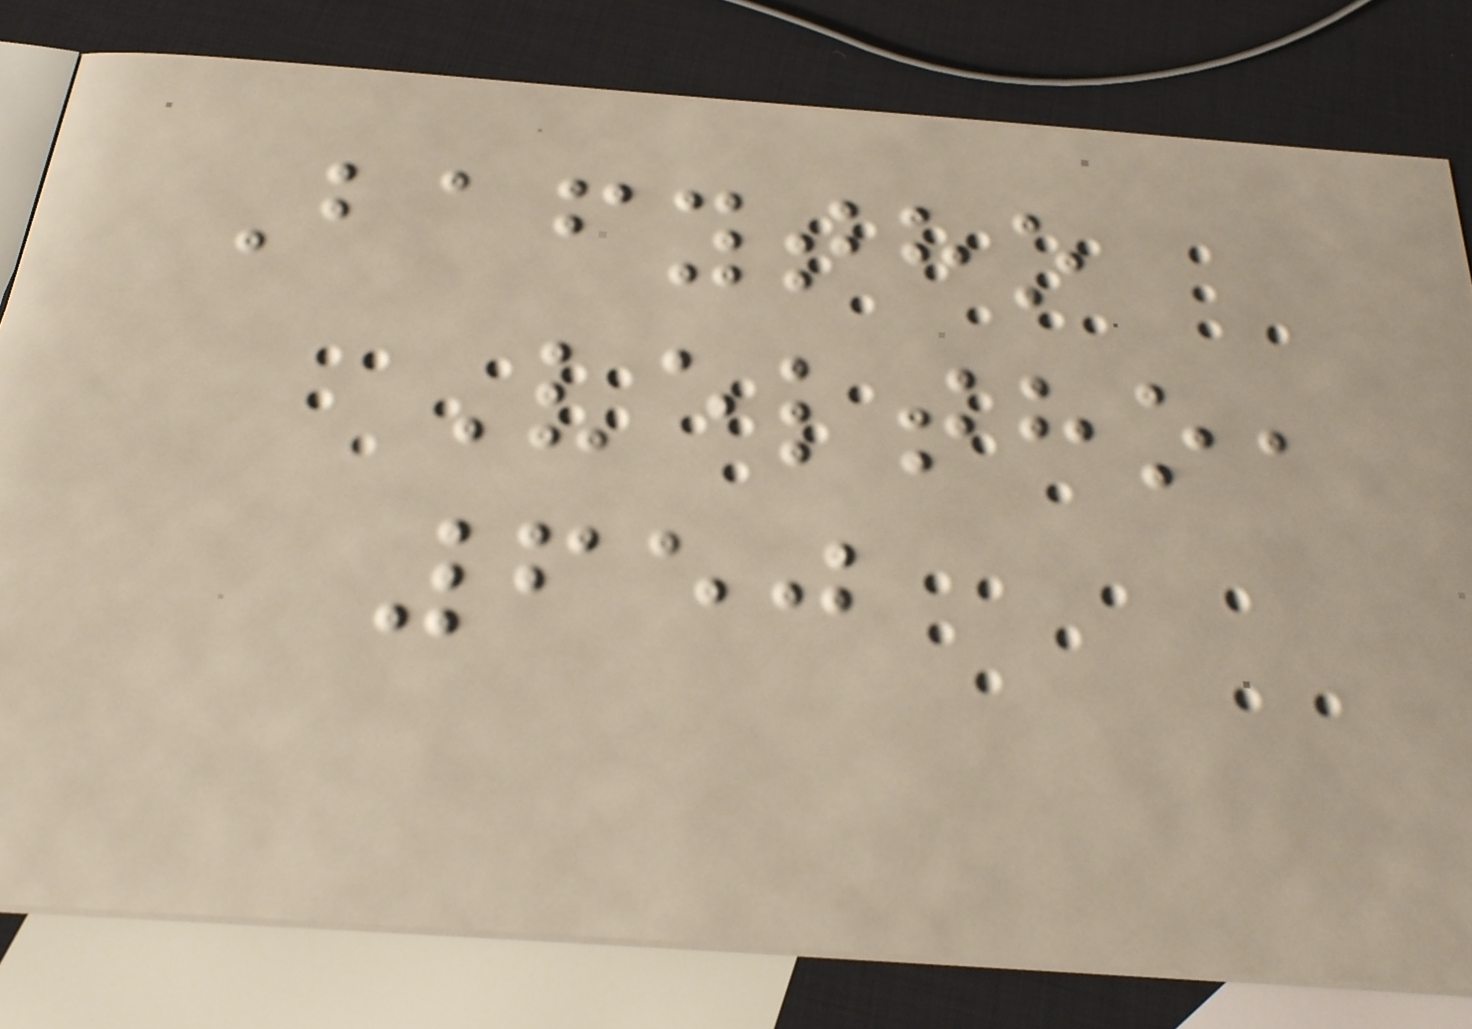Bafytho
Veltho,
650
